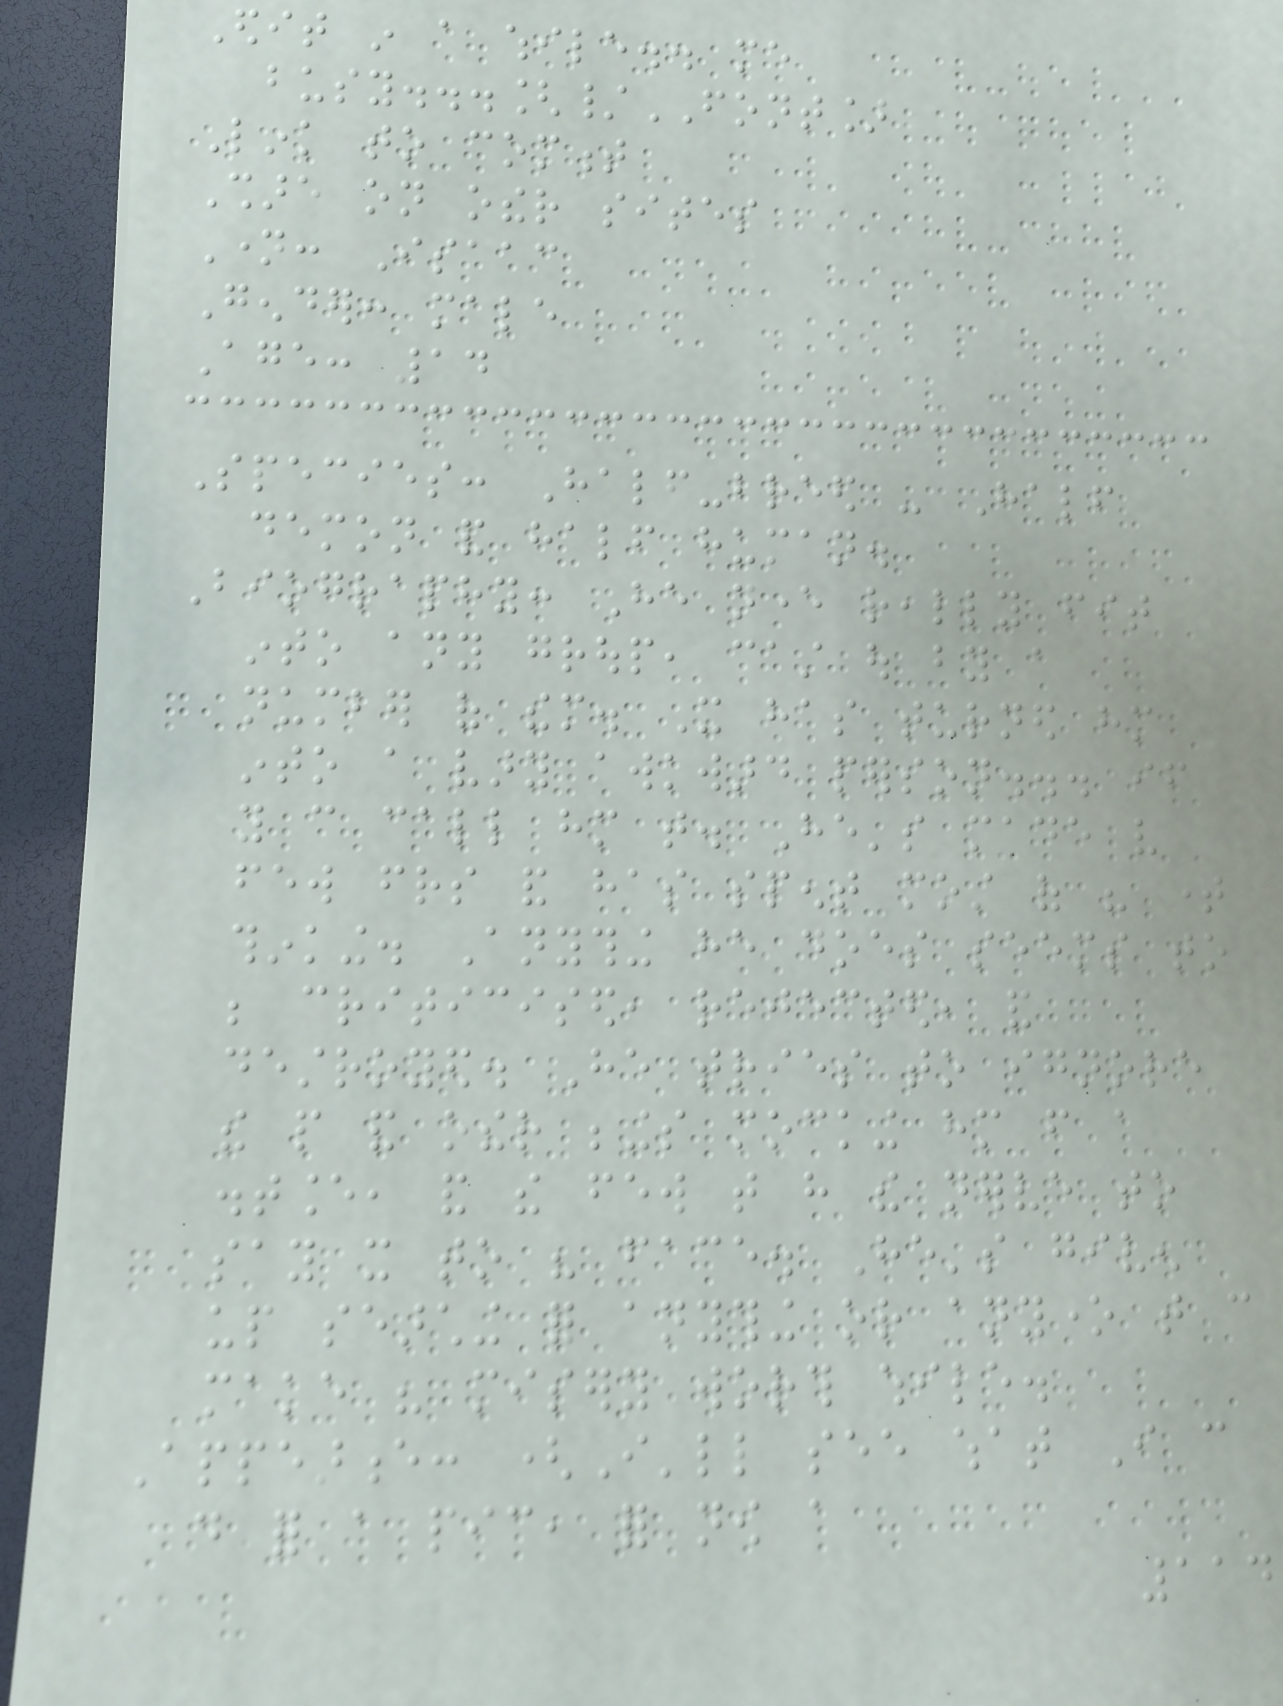Edit in a while.. me
busy...[/FONT]
Link to comment
Share on other sites
Name: Isaac
Gender: male
Age: 14
Species: Half-breed - Half
demon and half human.
Biography: He never really fit
into any group, cast out by a
number of them. It has turned him
into a vary awkward person... if
you can call him that. He's made very
few friends and has spent most of his time
thinking. Anything he does seems to
be criticised, rejected, and
destroyed. He tries to ignore
the people and other beings mocking him from a
distance, and the few that have the nerve to
say it to his face. He's given
up searching for anything or anyone that can
make his misery worth while.
Appearence: (I'll see what I can
do for a pic, for now a
114
